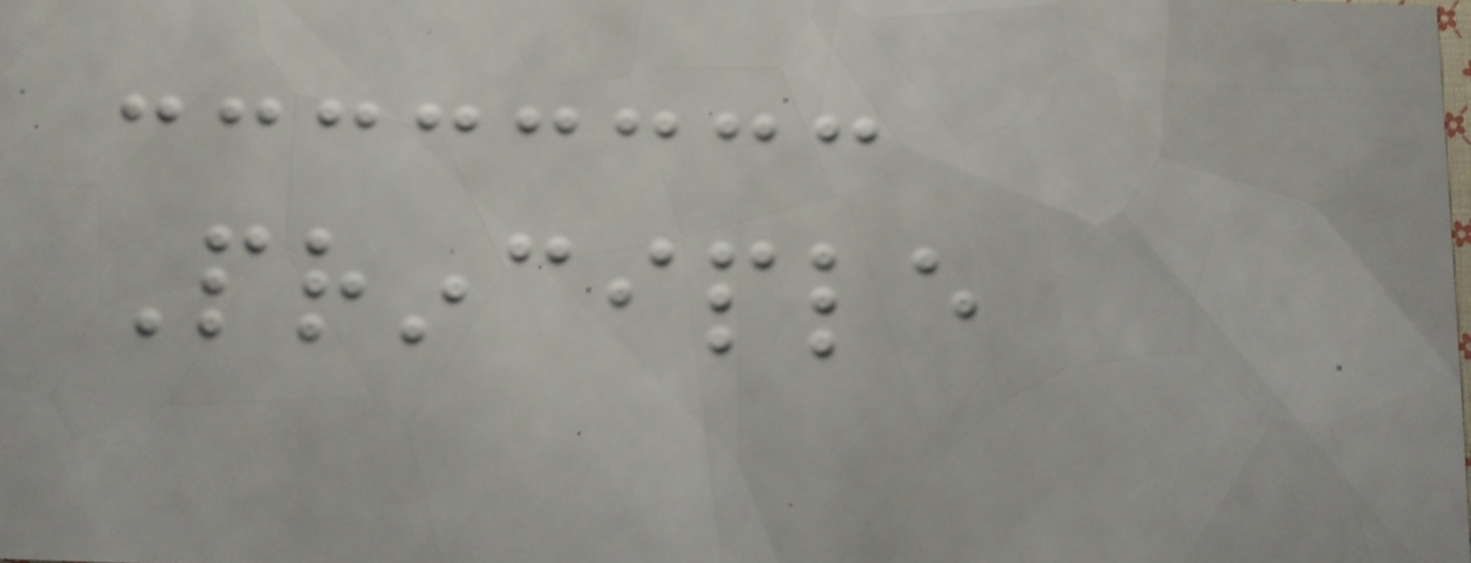Principle
